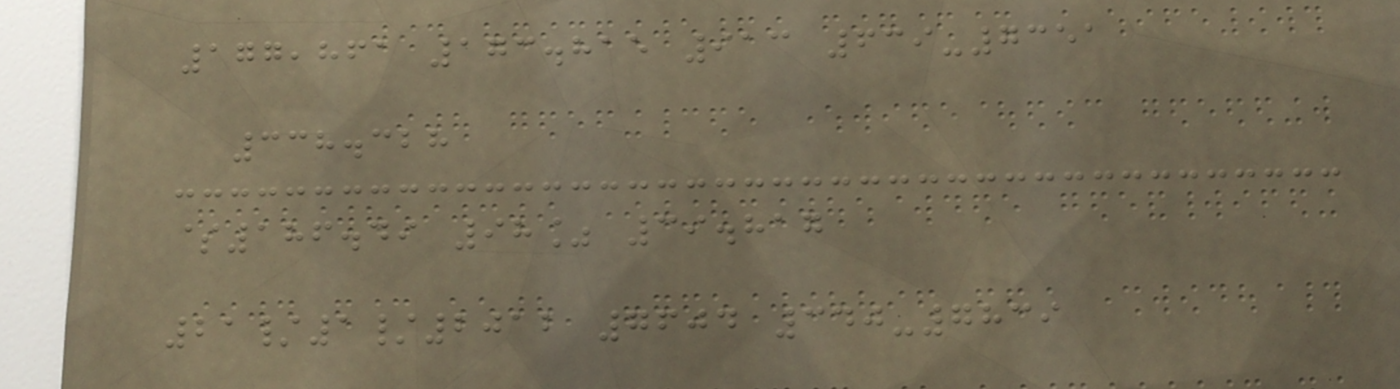177,861 173.815 913 639-7351
338.328
$186.49 98% 39.817
21/1/2012 7604 340-7839
